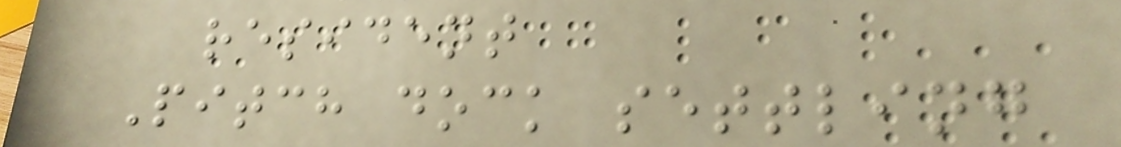resident
Pitch dock settling
